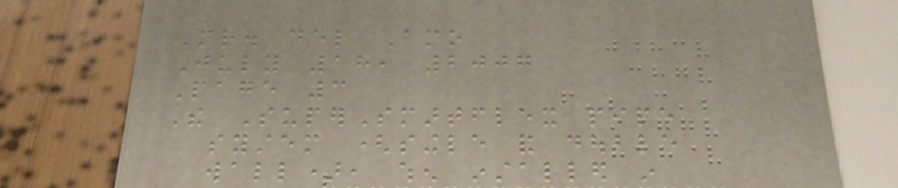Mr. del Amo
July 18, 2007
Page 3
The SuperSmartflex pipe
system (single and double
wall), when installed in
